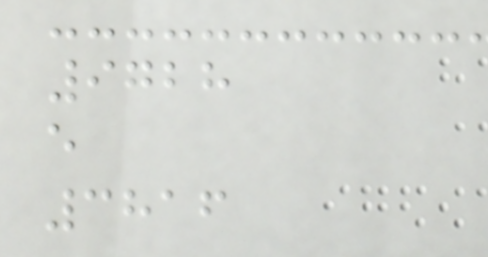9728
e
3816
